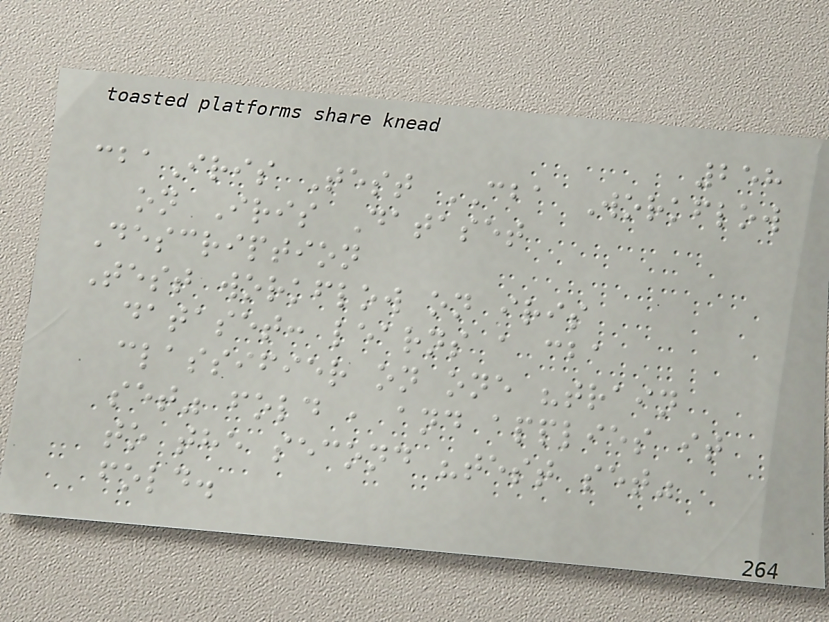258
cbaIris Test CBA Workflow
on Iris Dataset
Description
Test workflow on iris
dataset: learns a cba
classifier on one "train
set" fold , and applies it
to the second "test set"
fold.
